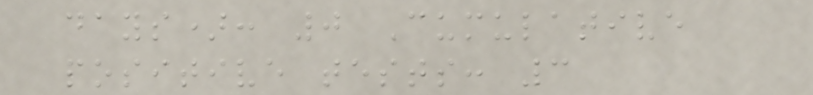days): 0 Cumulative
positive tests: 3
